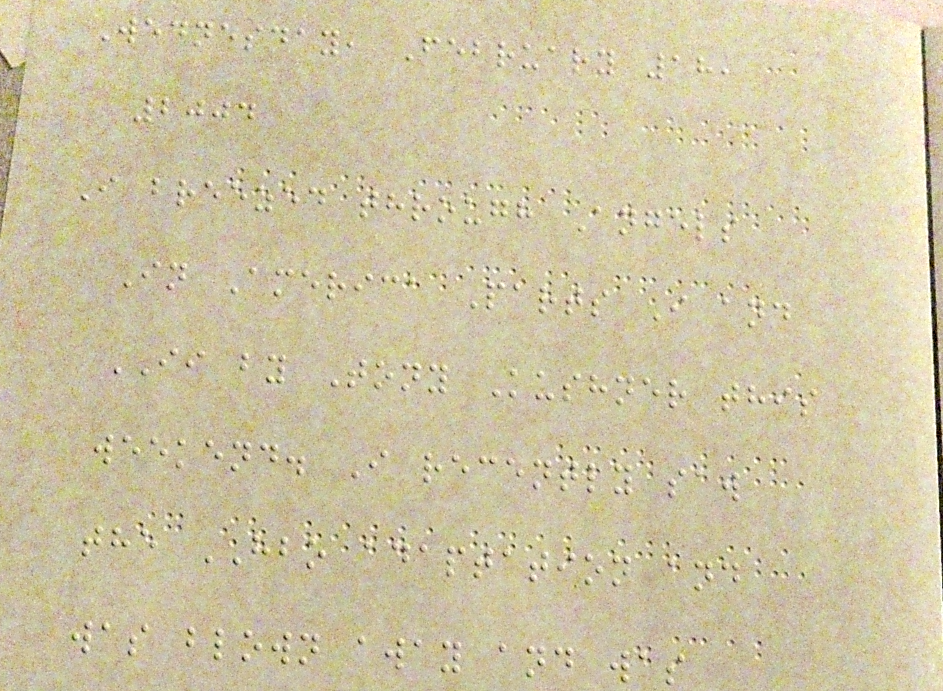Wednesday, February 18,
2004
I breezed through Angels
In America Parts I and
II by Tony Kushner this
weekend. I recently saw
the HBO adaptation and
was blown away and was
